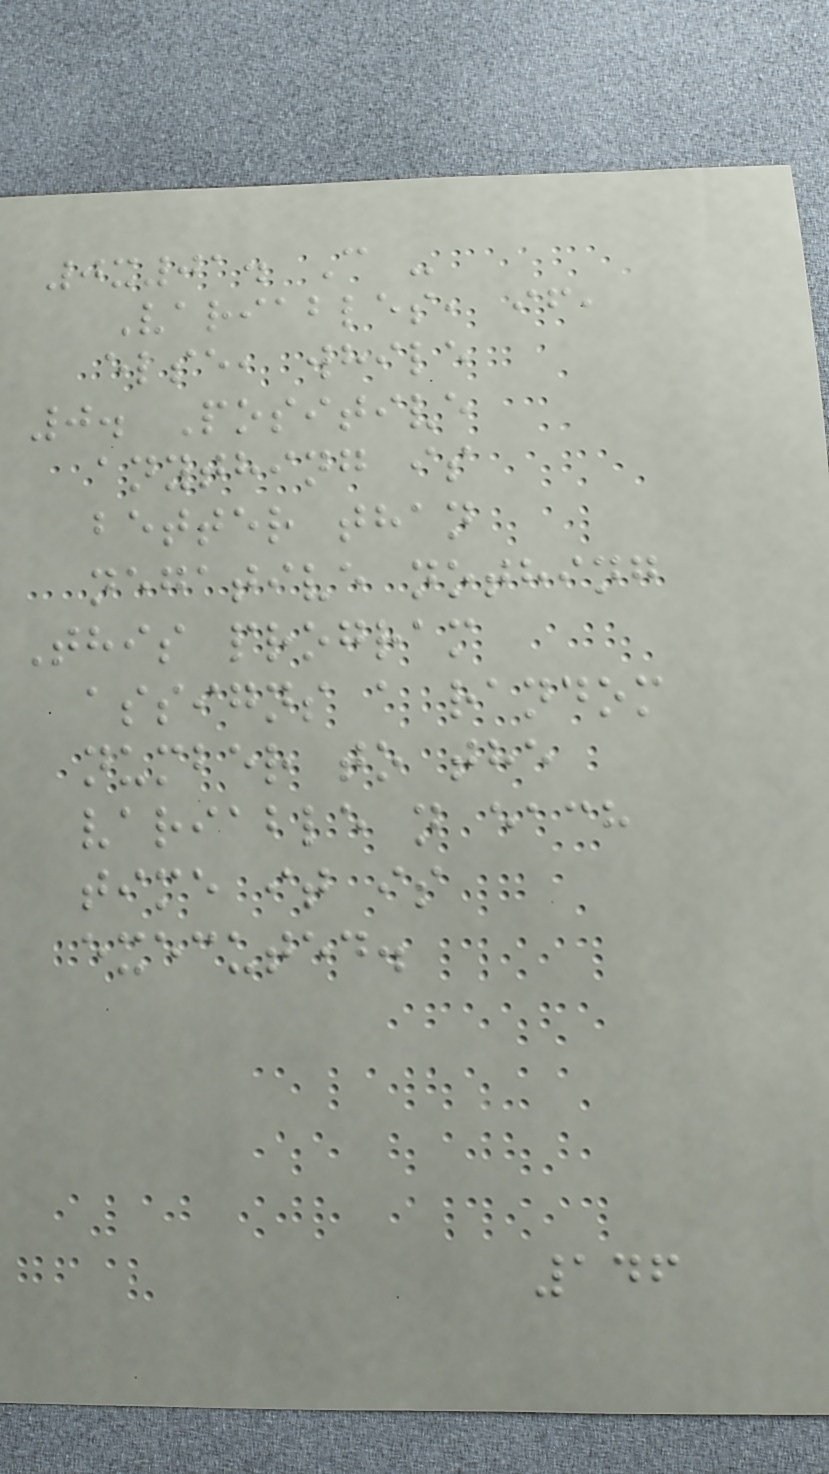0x01. C -
Variables, if,
else, while
0. Positive
anything is
better than
negative nothing
This program
assigns a random
number to the
variable n each
time it is
executed.
146
